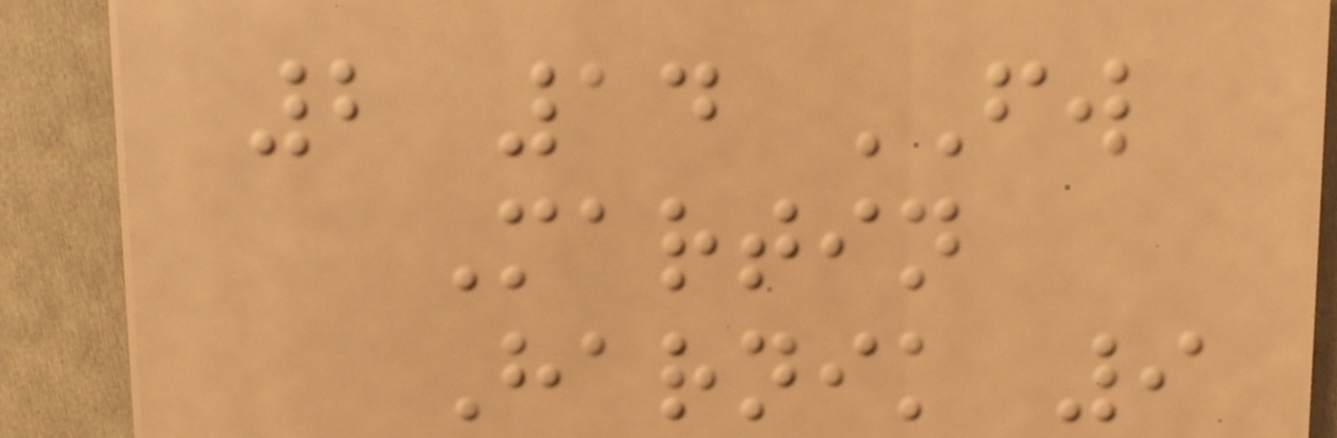2 14 FW
Martin
Harnik 9
